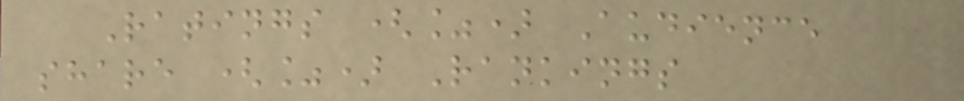Ratings (%) Audience
share (%) Rankings
